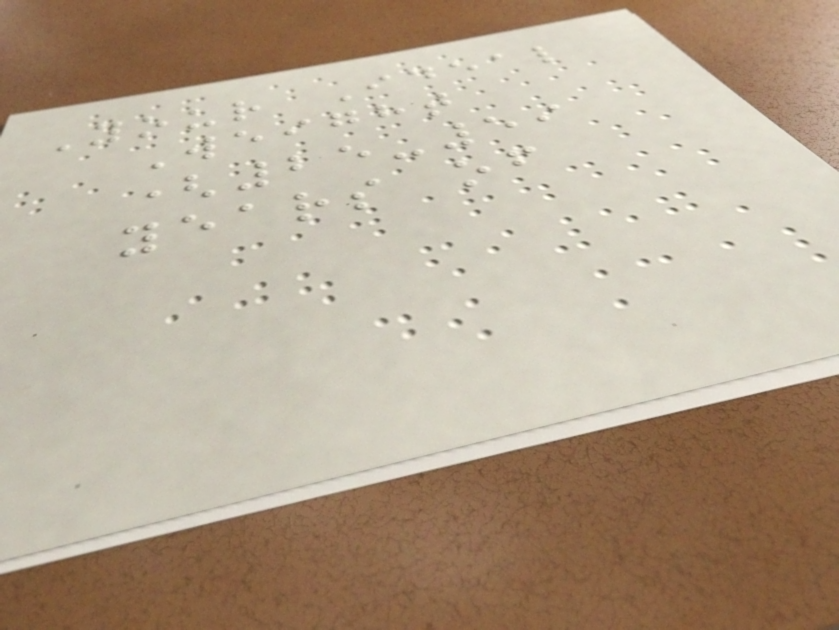Your Ideal
Weight
(25-59
years of
